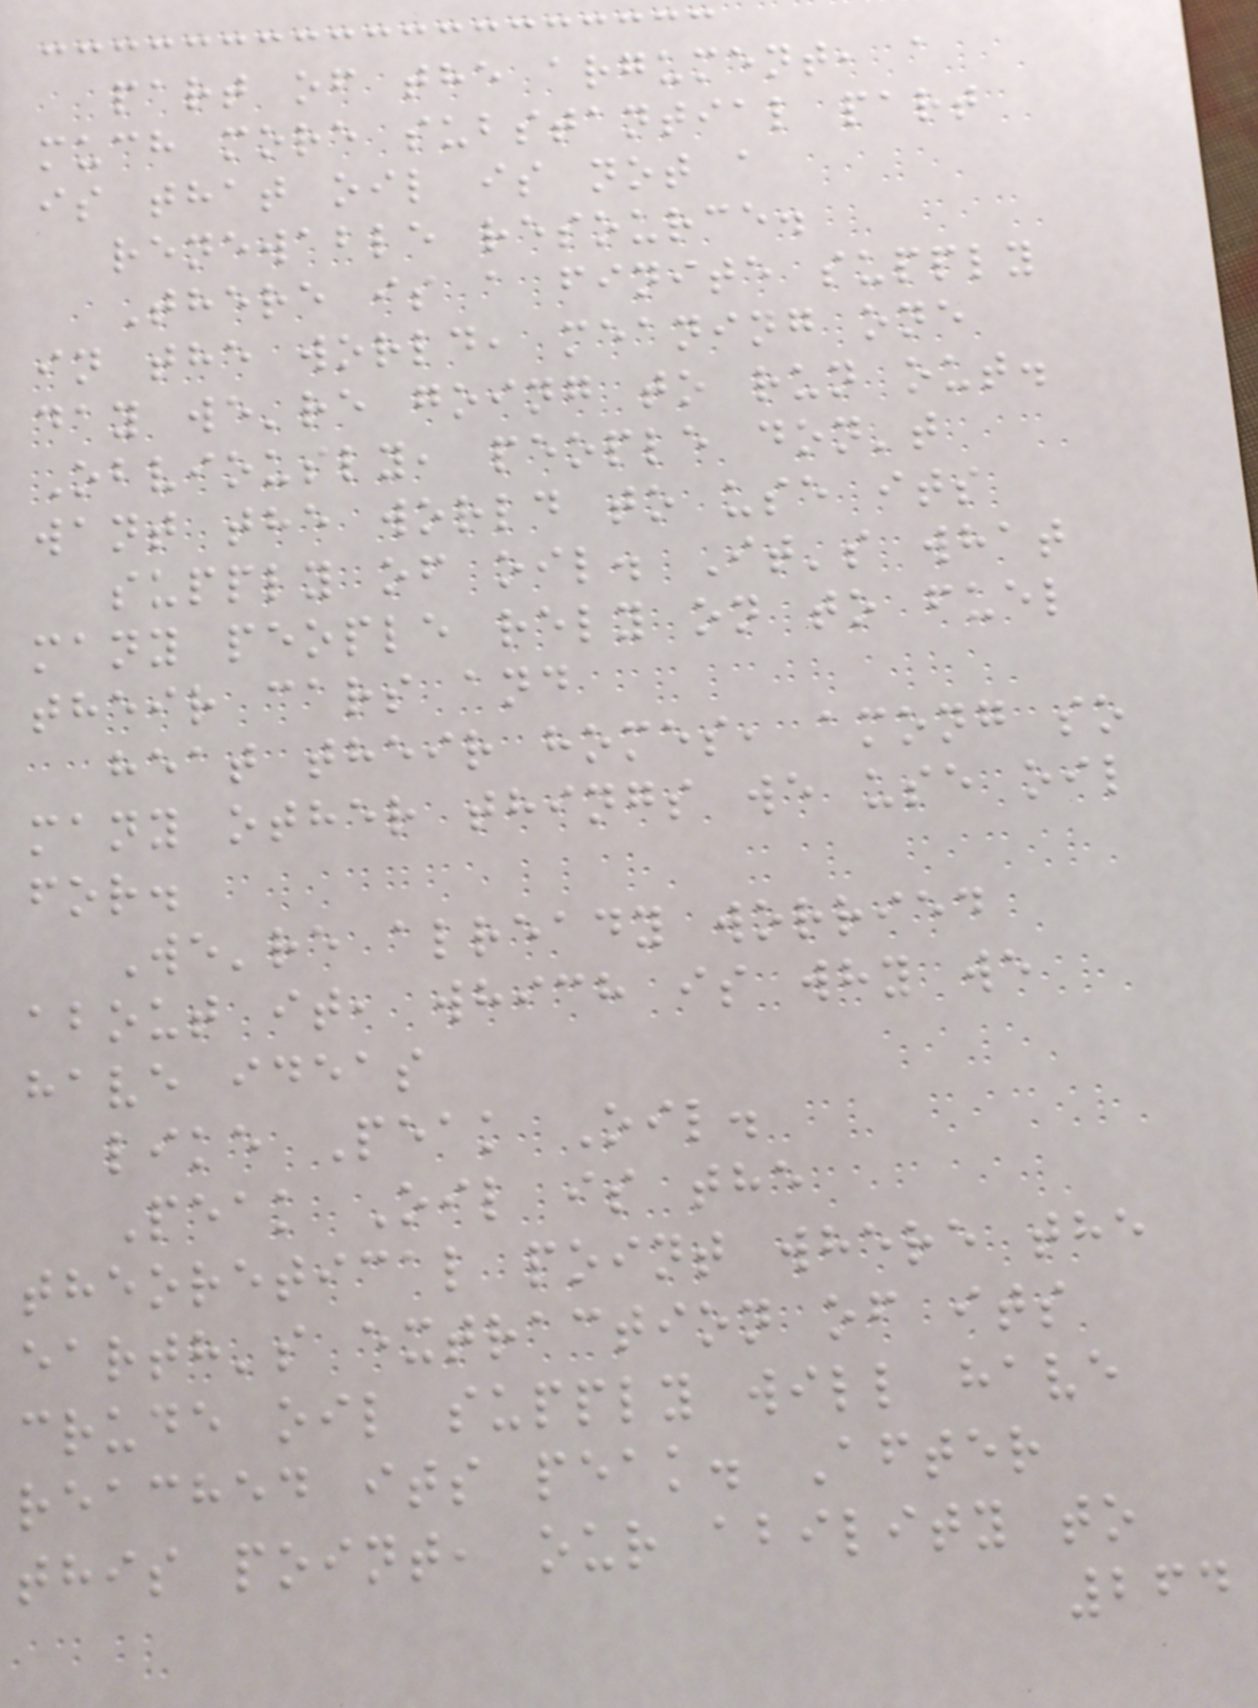part of the argument, a
much more substantial part
is that oil is not a
renewable resource.
There is a finite supply
in the world, meaning one
day we're going to run out.
Obviously, people don't
want the world to use its
supply of oil. It's what
many people rely on to fuel
their cars and
heat their homes, among so
many other things we use oil
for.
We're already worried
about it, which is why we
have ideas
like Peak Oil.
Peak Oil is the
theoretical point where the
earth's extraction of its
crude oil supply will have
reached its peak. After
this point, our ability to
264
